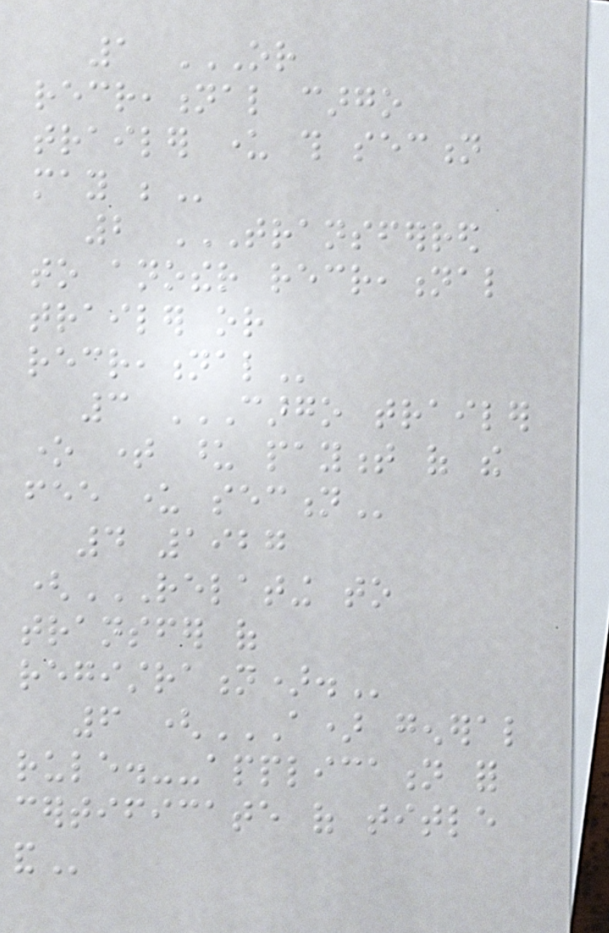1 OR
RECREATIONAL CARGO
TRAILER UNDER THIS SECTION
MAY BE
2 TRANSFERRED
TO ANOTHER RECREATIONAL
TRAILER OR
RECREATIONAL
3 CARGO TRAILER
ONE TIME UPON PAYMENT OF THE
FEE UNDER SECTION
4 1927
(RELATING TO
TRANSFER OF
REGISTRATION).
6 (A) GENERAL
RULE.--APPLICATION FOR
CERTIFICATE OF TITLE
AND
